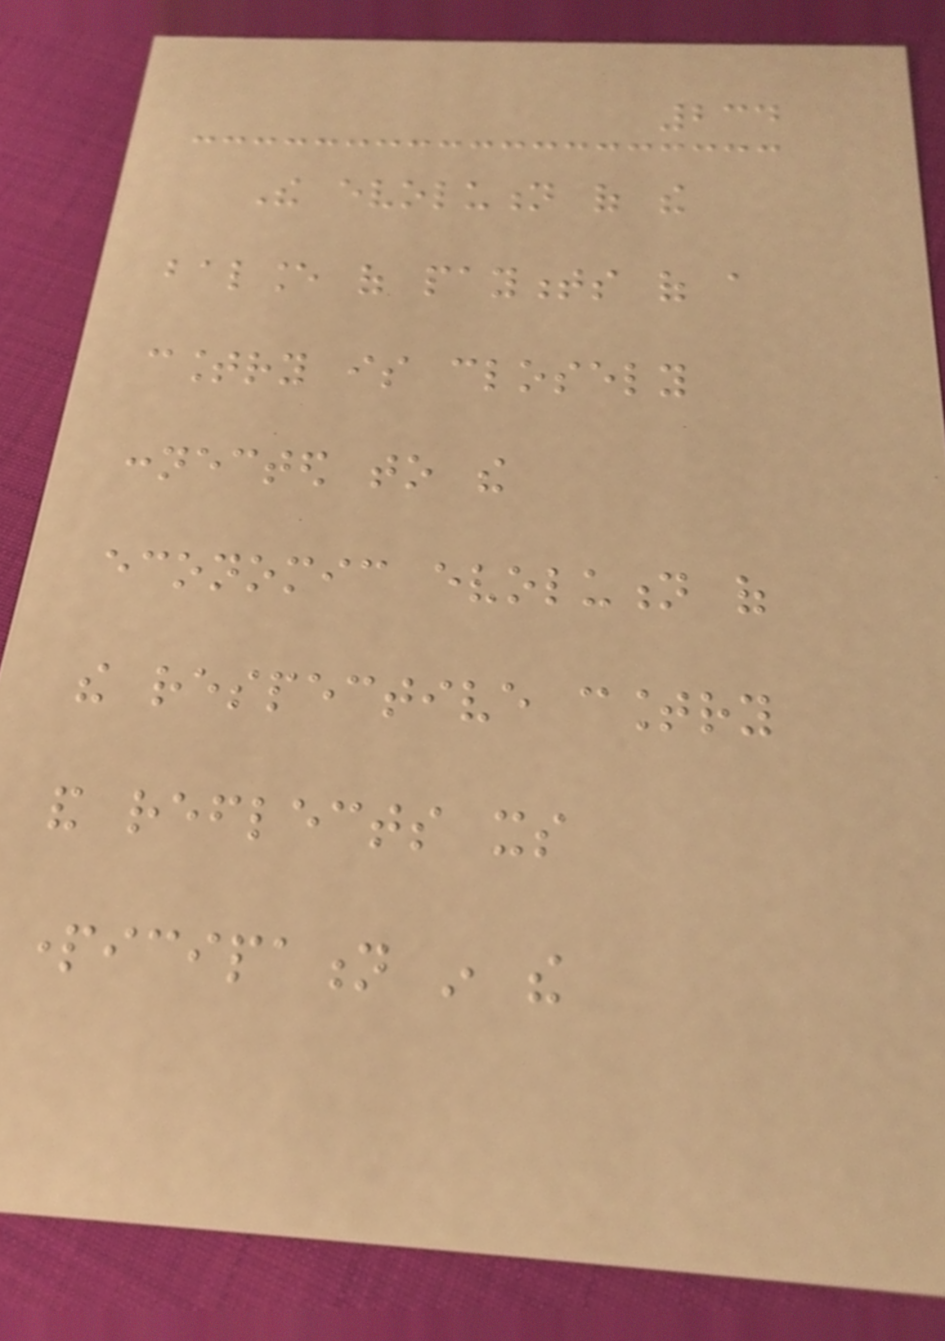234
The evolution of the
balance of payments of a
country is closely
connected to the
economic evolution of
the respective country
and reflects its
participation in the
